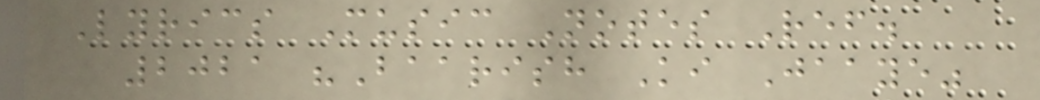Lyrics Music Notes Ref.
2021 "Baarish Ki Jaaye"
